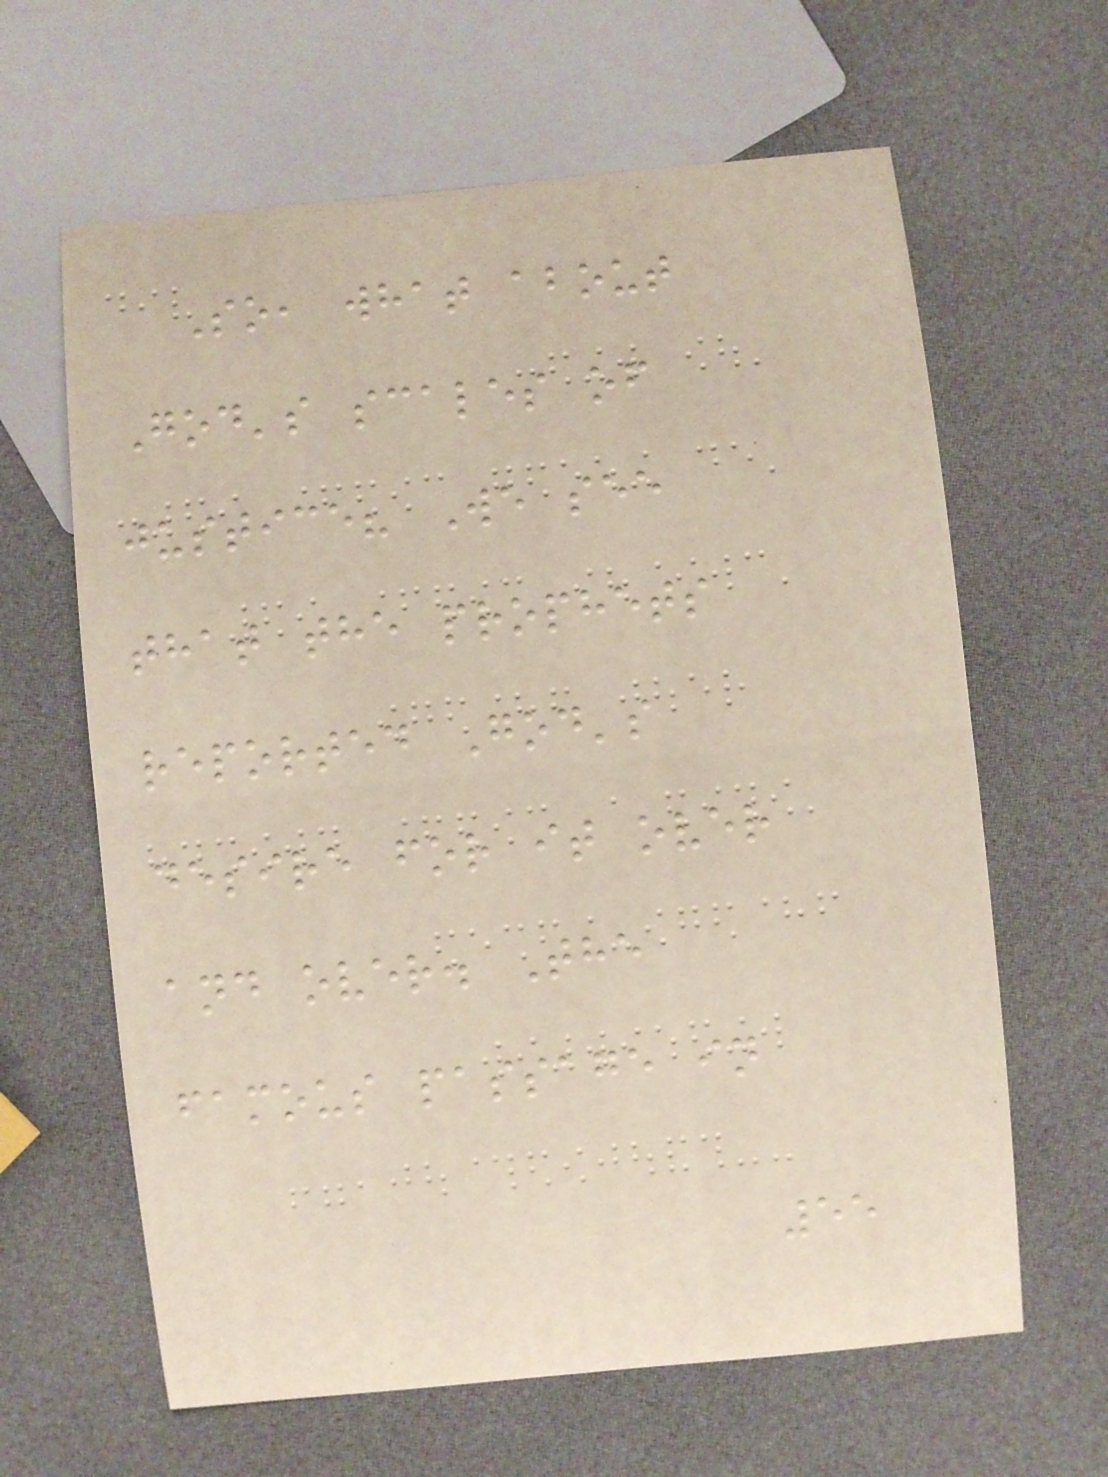So, what about
God's scales of
justice? We see
that the prophets
reported God's
desire for it over
and over. The
famous passage in
55
